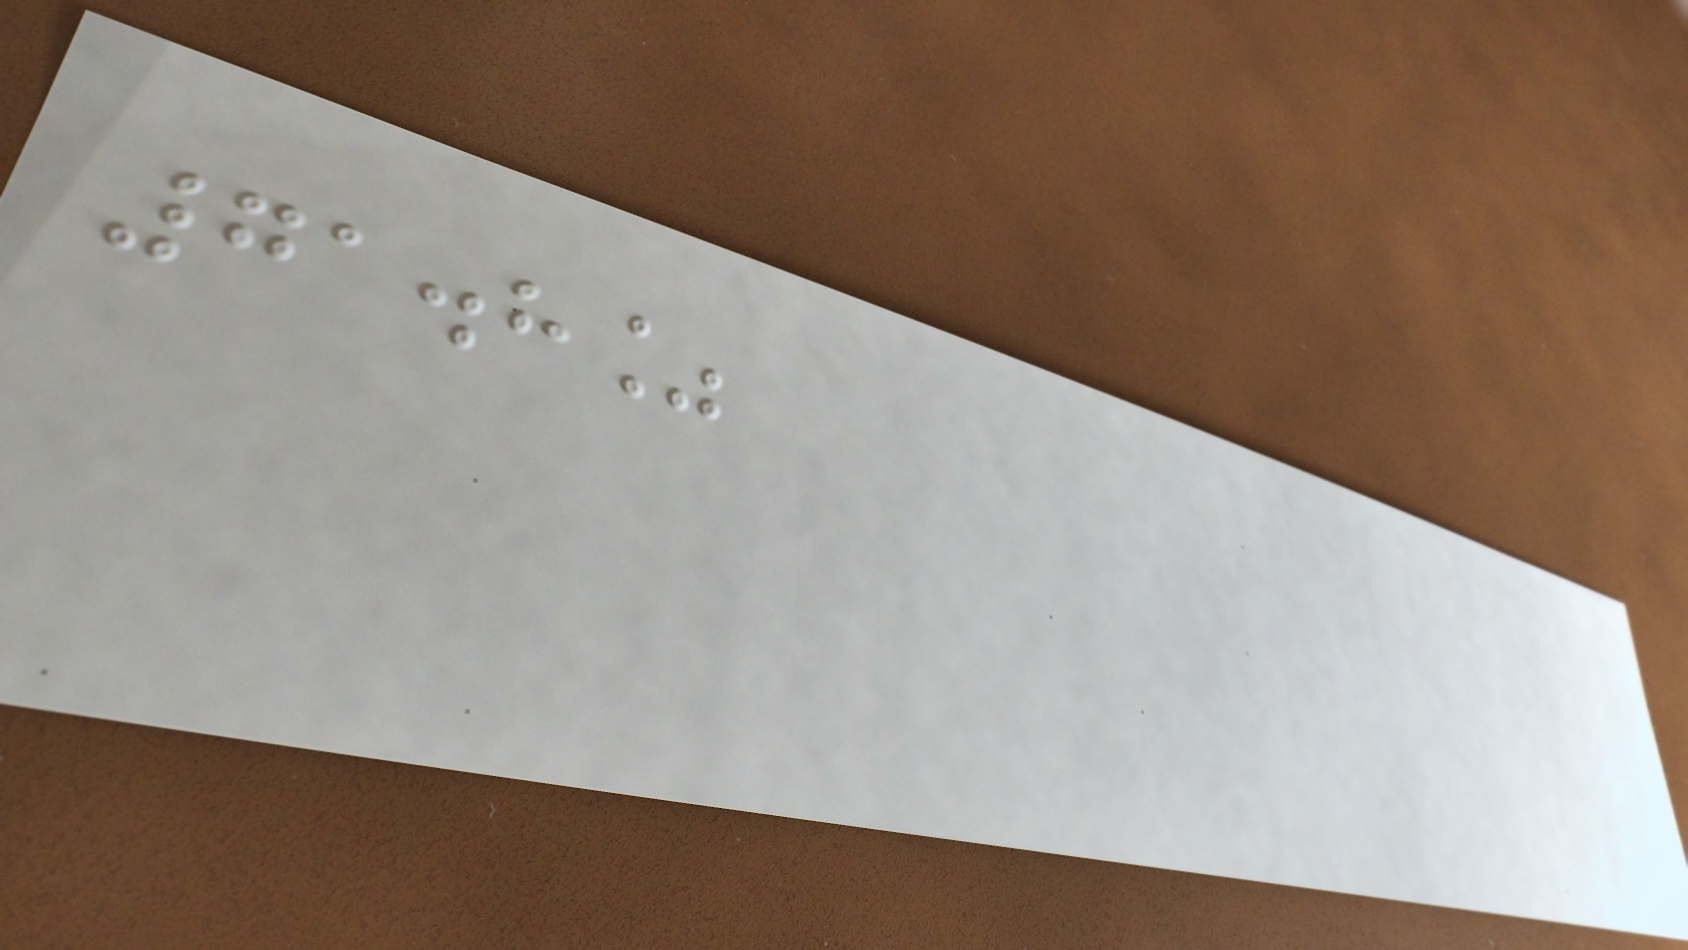71.8%
